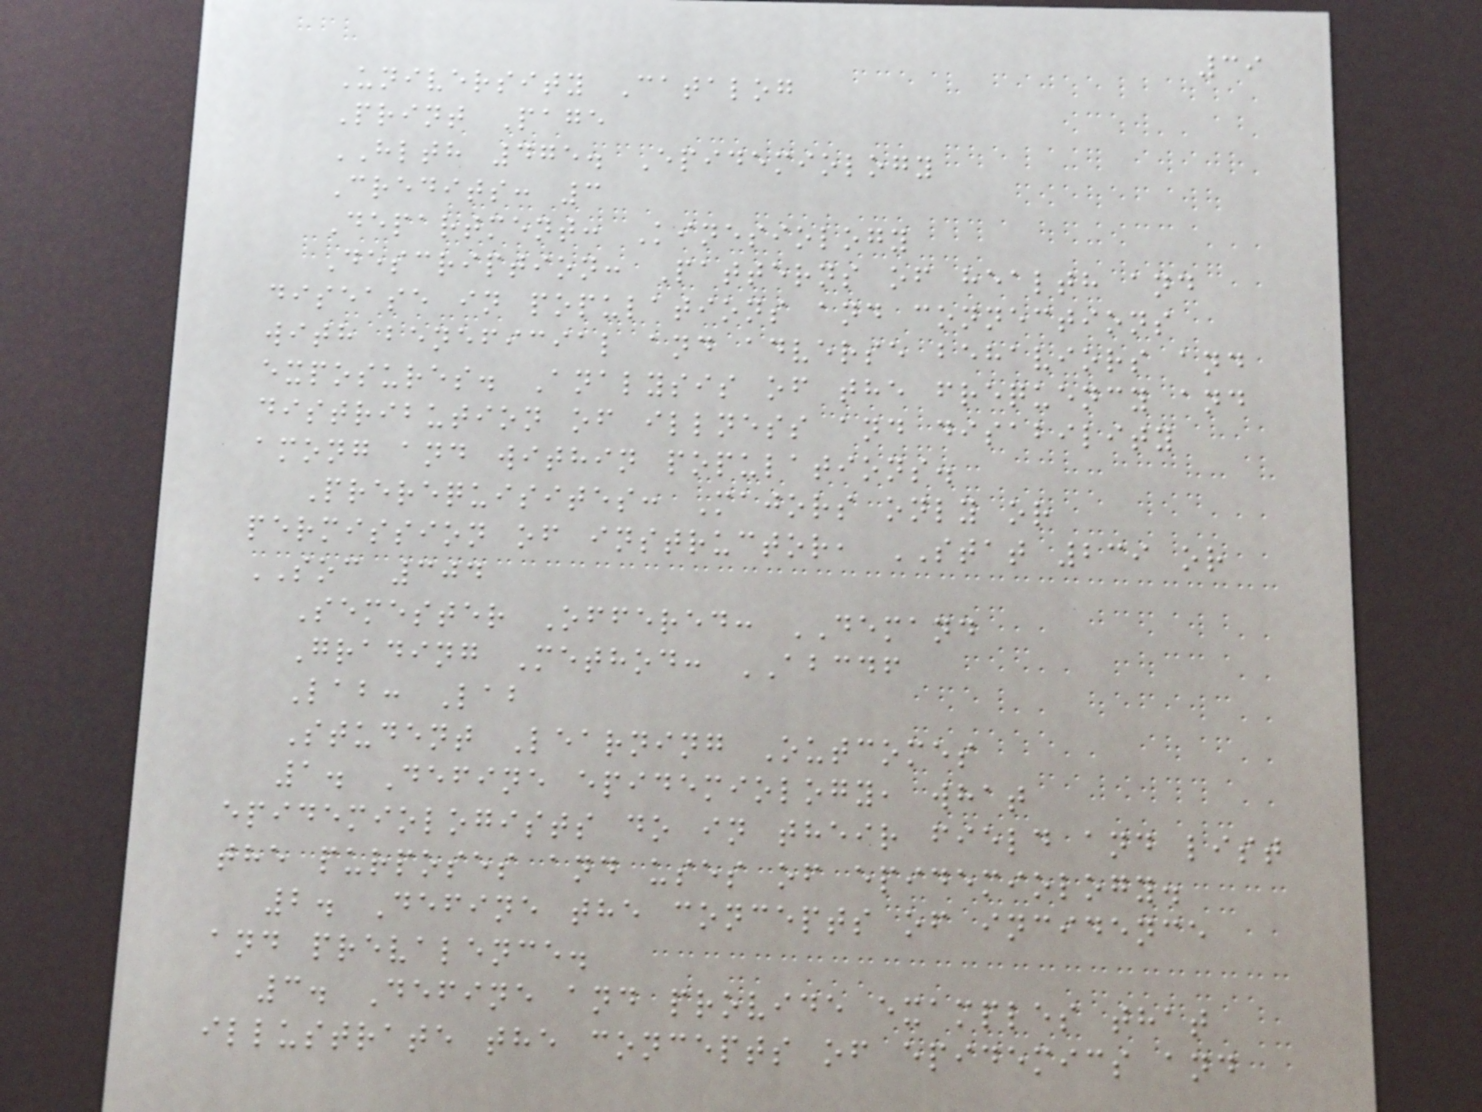39
University Catalog
Print Page
HLTH 475. Epidemiology
Credits: 3
Department: Kinesiology
Description: Patterns of health and
disease in populations and connections
with beneficial and adverse behaviors and
exposures. Analysis of the frequency and
distribution of illness and disability
among and within populations.
Prerequisites: Majors only or
permission of instructor, STAT 239 or
SOC 304
Semester Offered: DEMAND
Grading Method: ABCDF
Lab: Lab
Student Learning Outcomes
1. Define epidemiology, what
epidemiologists do in their field and list
the purposes and uses of epidemiology.
2. Define the concepts of incidence
and prevalence.
3. Define and provide examples that
illustrate the concepts of epidemics and
